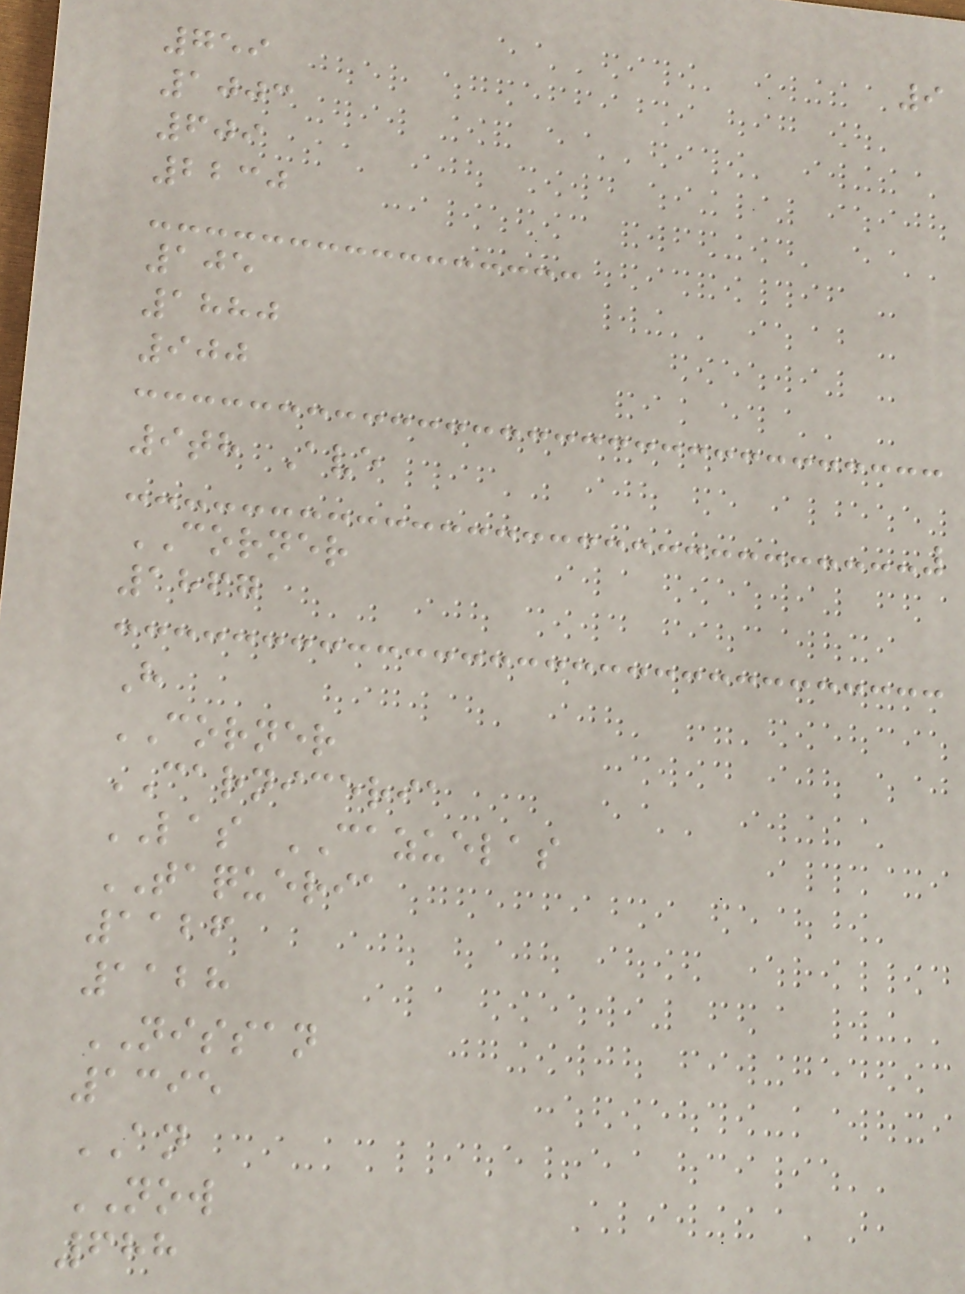9
759
1003
609
2230
105
1880
900
9th Ave
CORNER
1867
H
CORNER
CARNICERIA
LAS CAZUELAS
TAQUERIA
1126
1128
NISSAN
1395
AN
NOW
688
